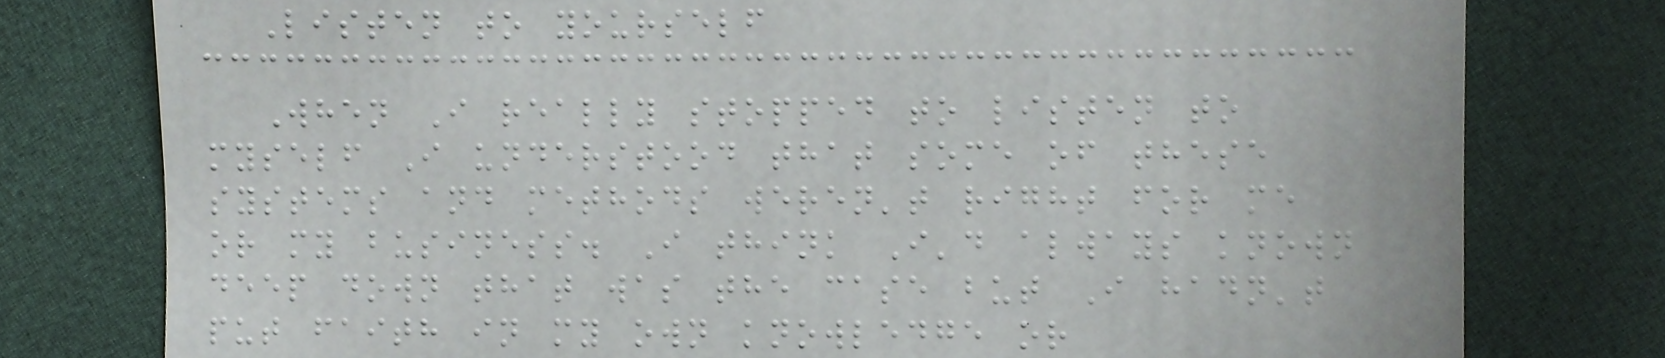Listen to yourself
When I really stopped to listen to
myself I understood that some of these
systems and methods weren't right for me
or my business. I think I'd always known
deep down that was the case but I hadn't
put faith in my own knowledge or
